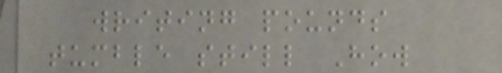writing pounds
tumble still How
